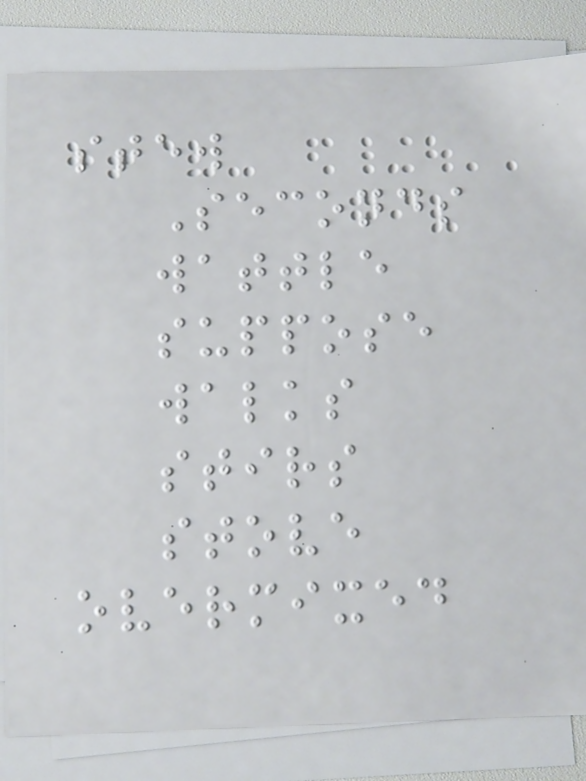stew
Seconds
wattle
suppose
walks
stirs
stove
overmixed
